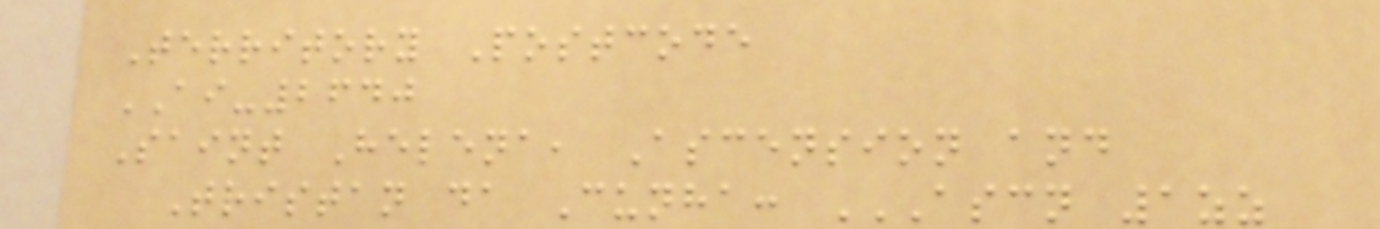Territory Postcode
AI-2640
Saint Helena, Ascension and
Tristan da Cunha: ASCN 1ZZ
